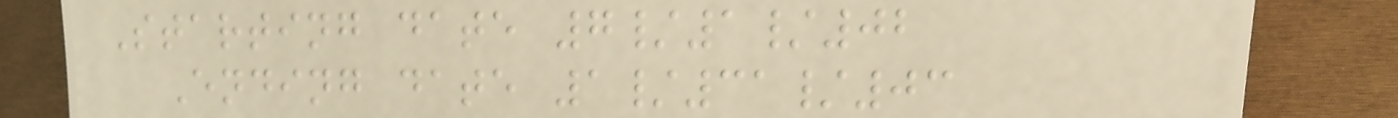Starting date 7/1/02
Ending date 1/31/03
